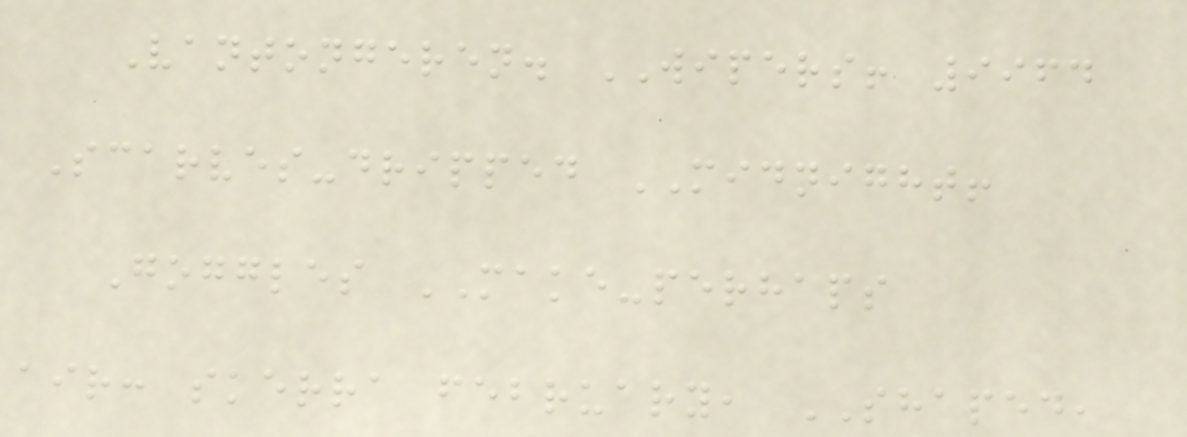Vantongeren. WIPERS! 9964
Scarves-dripped MIDNIGHT!
Goggles MAKE-perhaps
air: skerra february, SHAPED,
